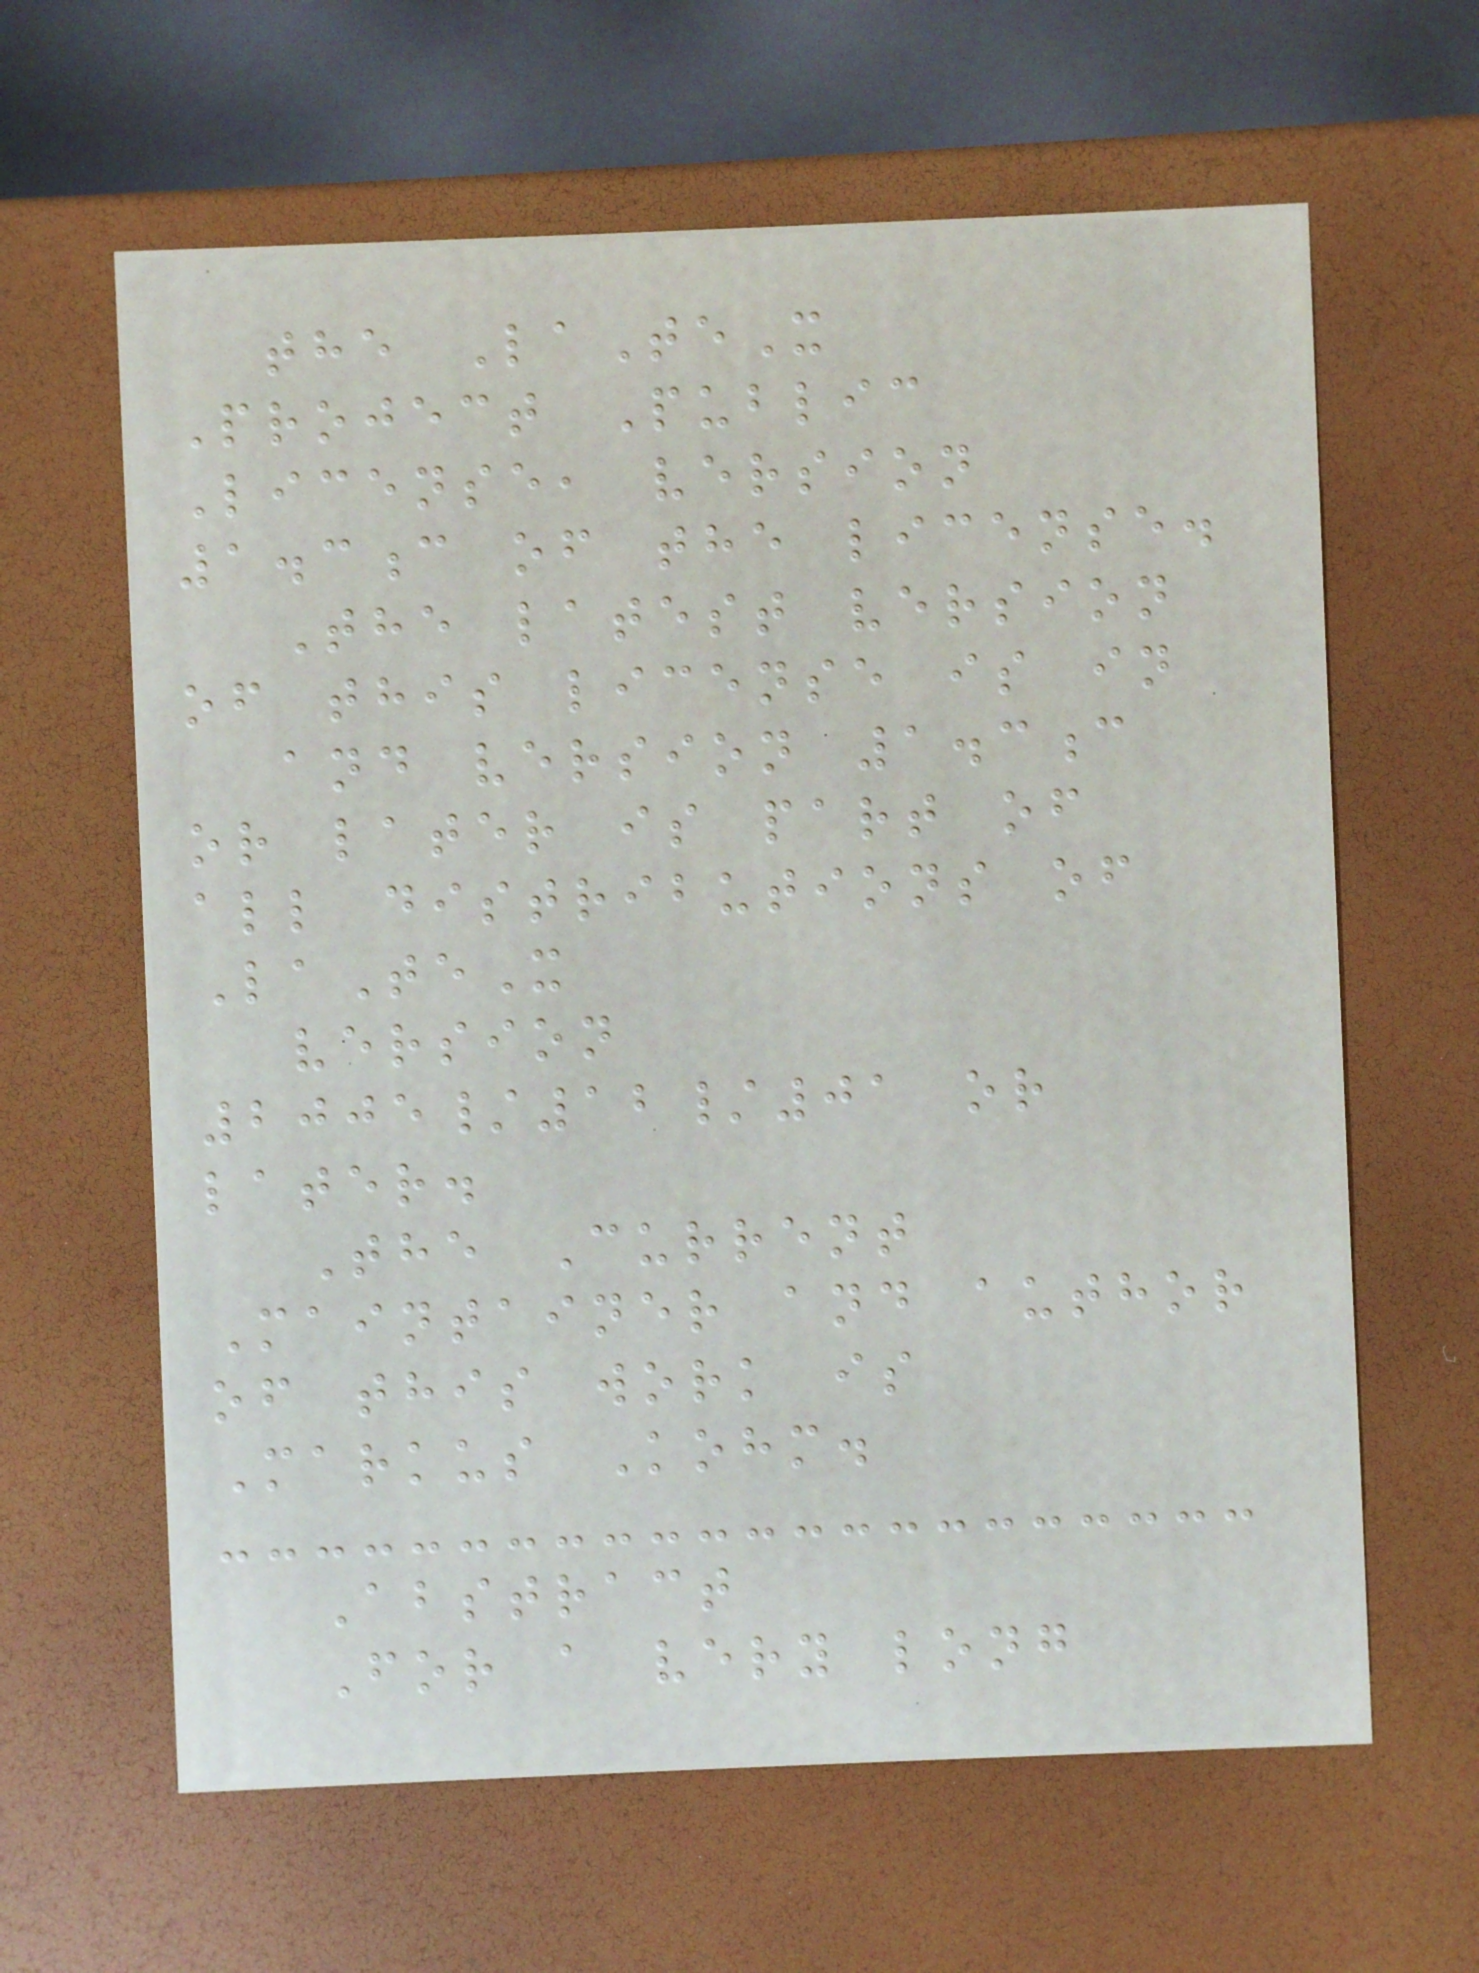the LaTeX
Project Public
License, version
1.3c of the license.
The latest version
of this license is in
and version 1.3c
or later is part of
all distributions of
LaTeX
version
2005/12/01 or
later.
The Current
Maintainer and author
of this work is
Markus Kohm.
Abstract
For a very long
